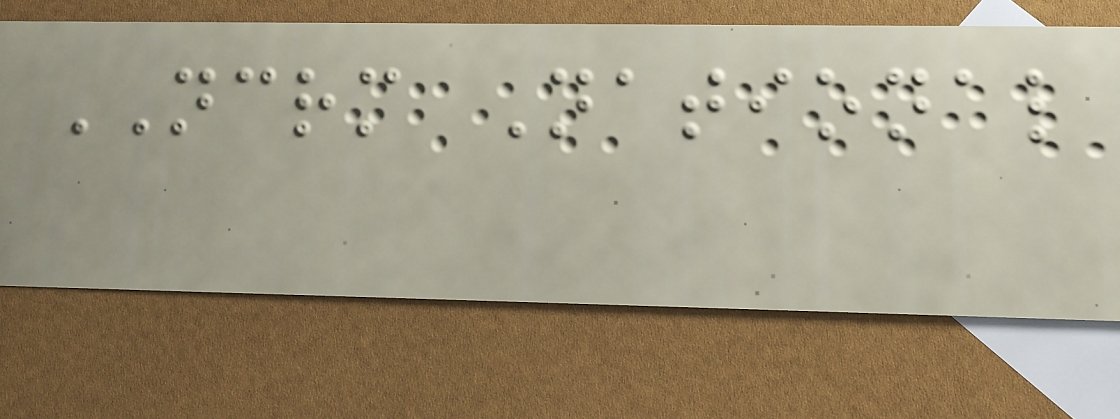NCRM National
